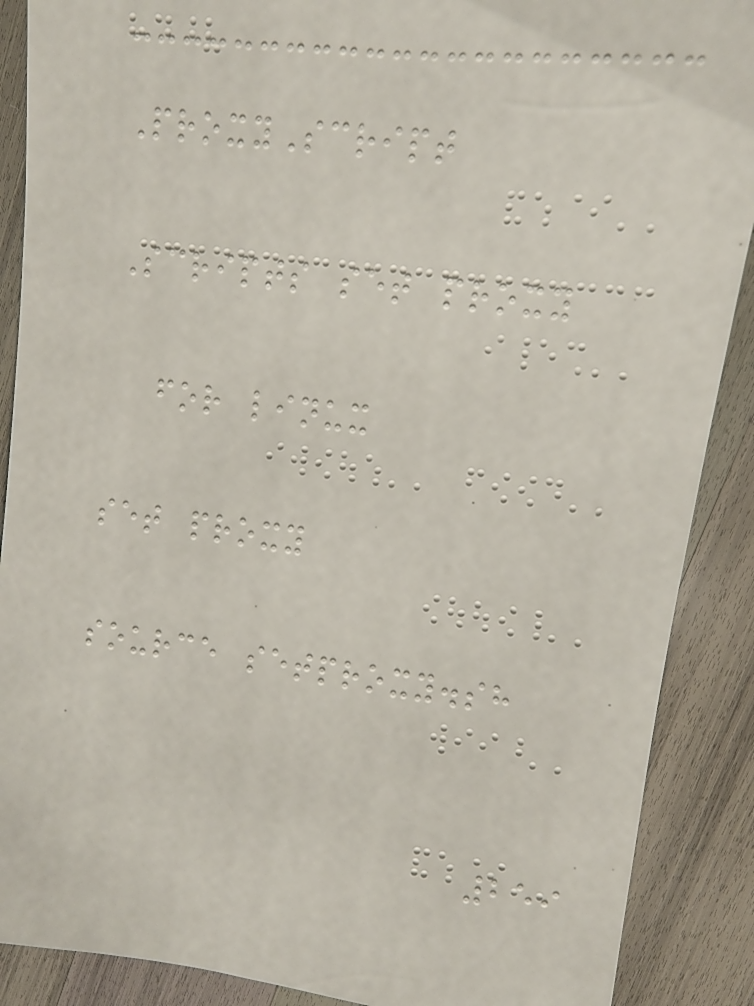ProxyScript
Scripts set proxy
for linux
set proxy
source setproxy.sh
259
